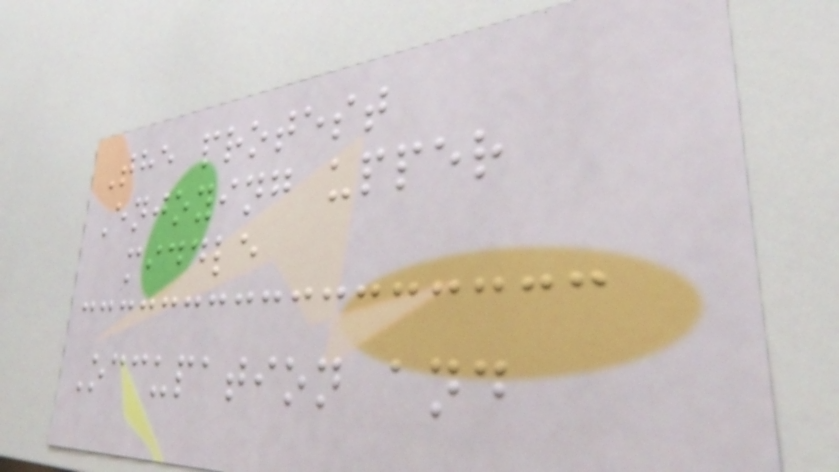The protest
Enjoying upper
middle
Occupation and
